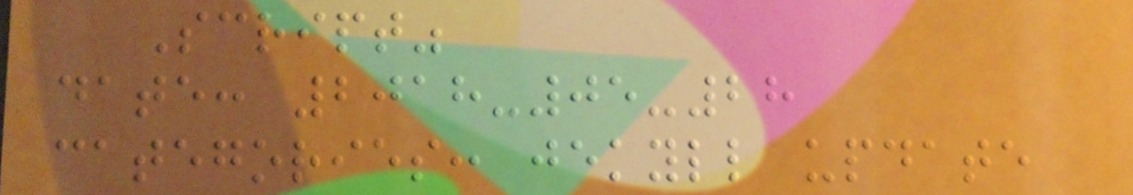Script"
date: 2018-05-28
categories: jekyll update
